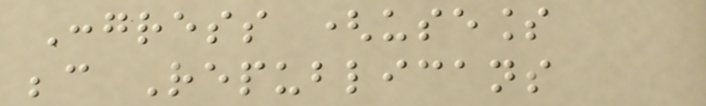Congress (useless
because Republicans
